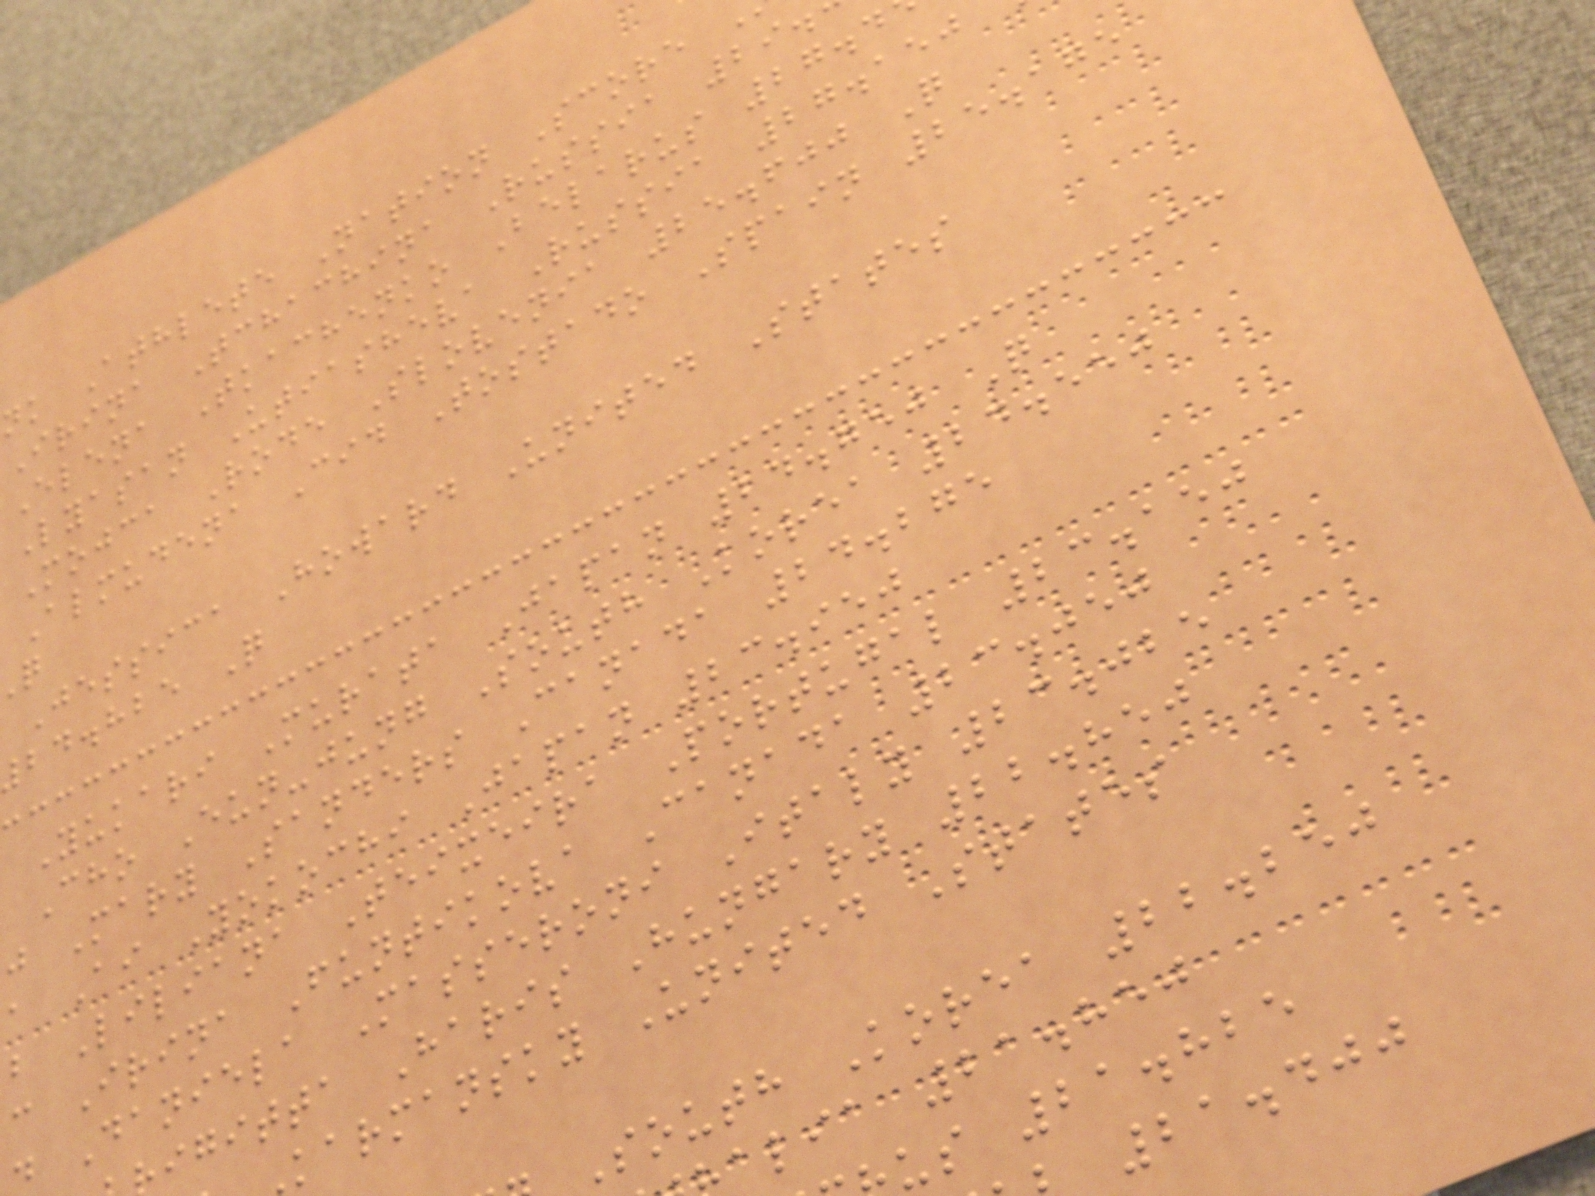nk Athlete Nation Score
Irina Tchachina Russia 29.
Elena Tkachenko Belarus 27.4
Lyasan Utiasheva Russia 27.150
Mojca Rode Slovenia 25.600 Q
Almudena Cid Tostado Spain 25.175
Jessica Howard United States
bd.hbe Q
Yukari Murata Japan 24.750 Q
Cho Eun-jung South Korea 24.550
j Mary Sanders Canada 24.275
a Ai Yokochi Japan 23.950
b Liliana Teixeira Portugal 23.150
c Irina Funtikova Canada 23.050
Daniela Masseroni Italy 23.025
igitta Haris Hungary 22.850
karmansky United States
South Korea 22.250
alia 21.850
us 21.825
